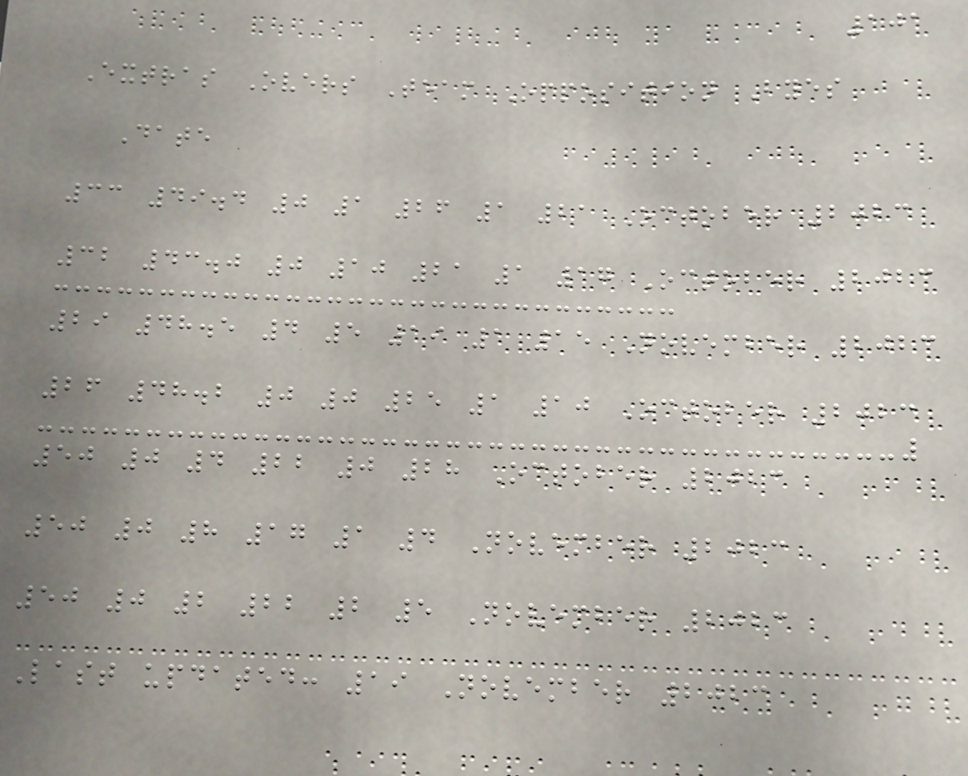101
Extras Overs Team Opposition Byes
Date
33 49.4 0 1 26 1 21 October 2023
32 43.0 0 10 21 1 17 October 2023
29 48.5 4 5 19 1 15 November 2023
26 48.2 0 0 25 1 10 October 2023
50 0 4 22 0 28 October 2023
50 0 8 17 1 4 November 2023
50 0 2 22 2 5 November 2023
Last updated: 19 November 2023
